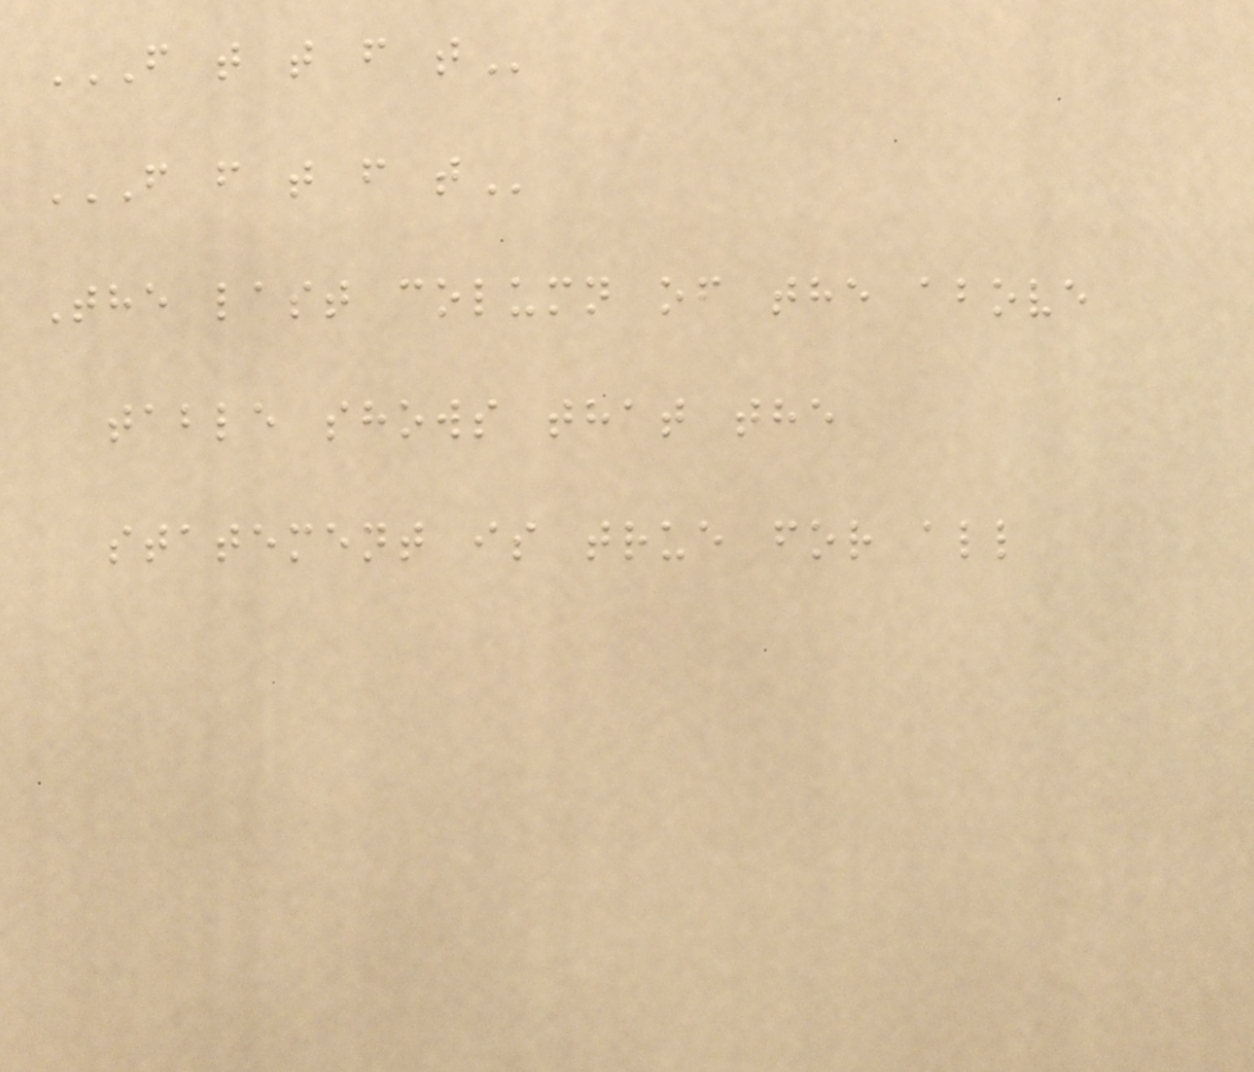F T T F T
F F T F T
The last column of the above
table shows that the
statement is true for all
